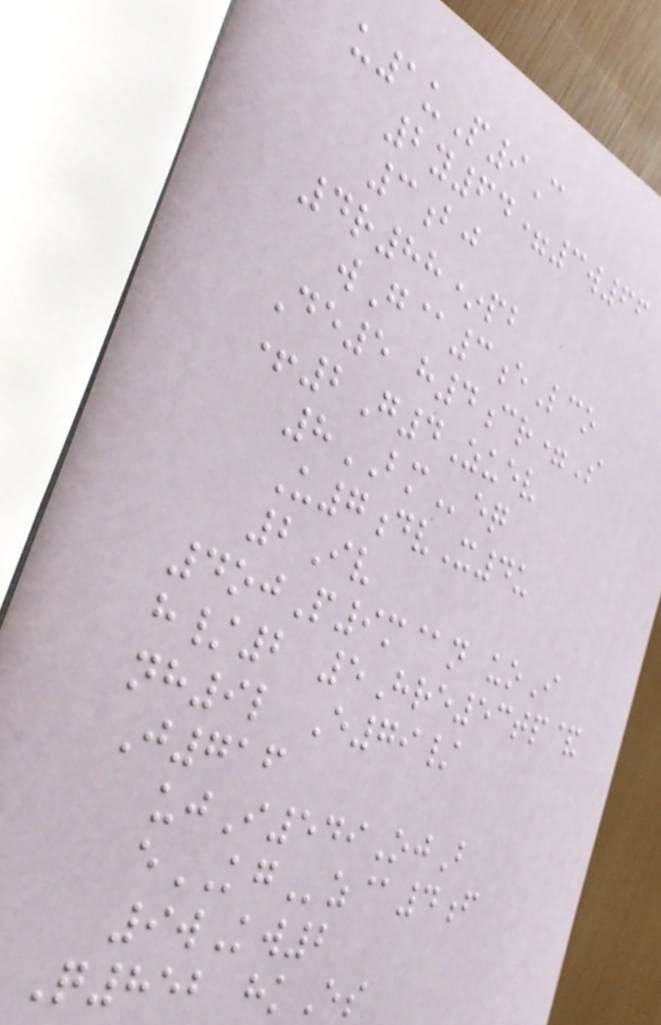u1uP9C
2y64=3w66
3bj
4r88*pb
wG@3eLco
De5 h4cr=S
+2G4Zuev
8BMeq
U7dvX4u
2Iv
4ojP9m@n uoI
h/2 5Hre53tp&
nh9l E79/
J716
ujI549OjB
eKGz@4f
9wKw2
Q852 hkEs
